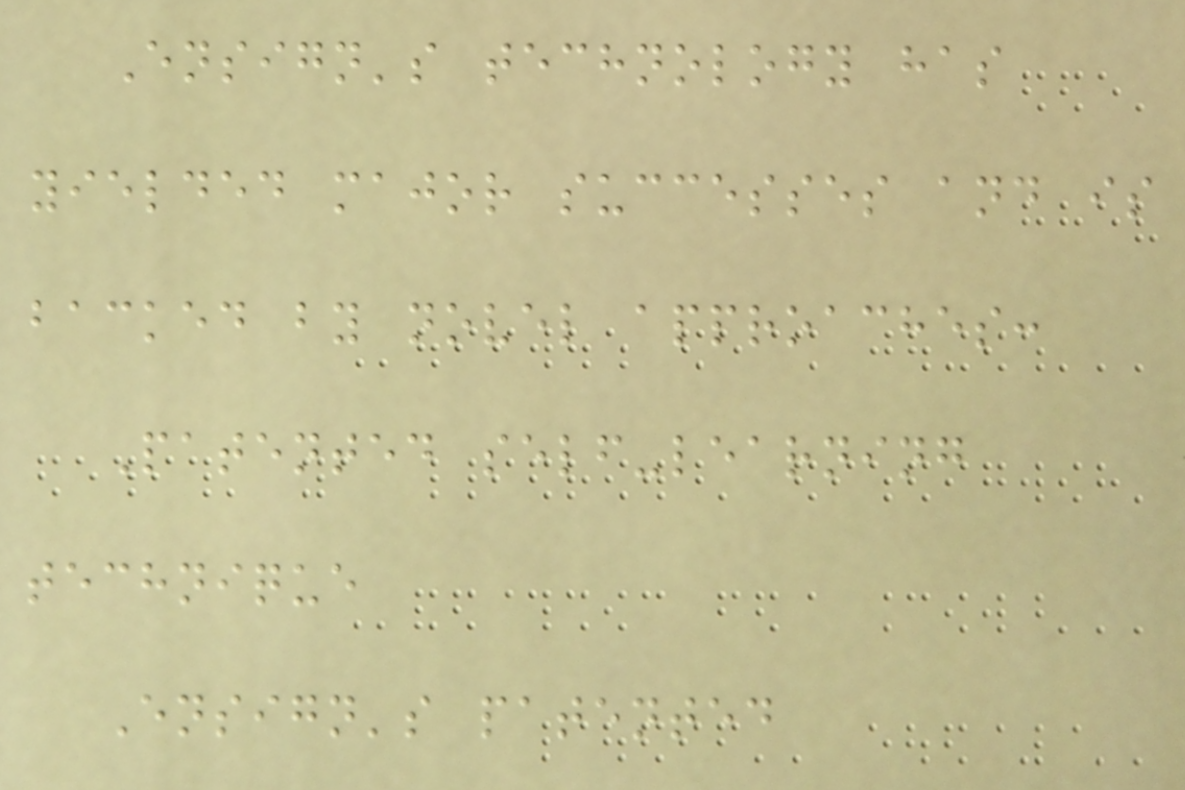Ensign's technology has
yielded major successes and is
backed by novel approaches:
Patented self-learning
technique
Ensign's patented
